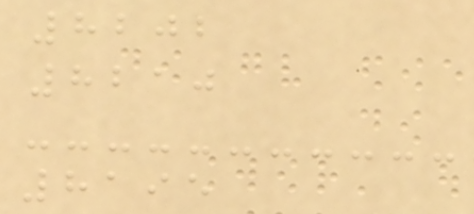8202
8210
8195
